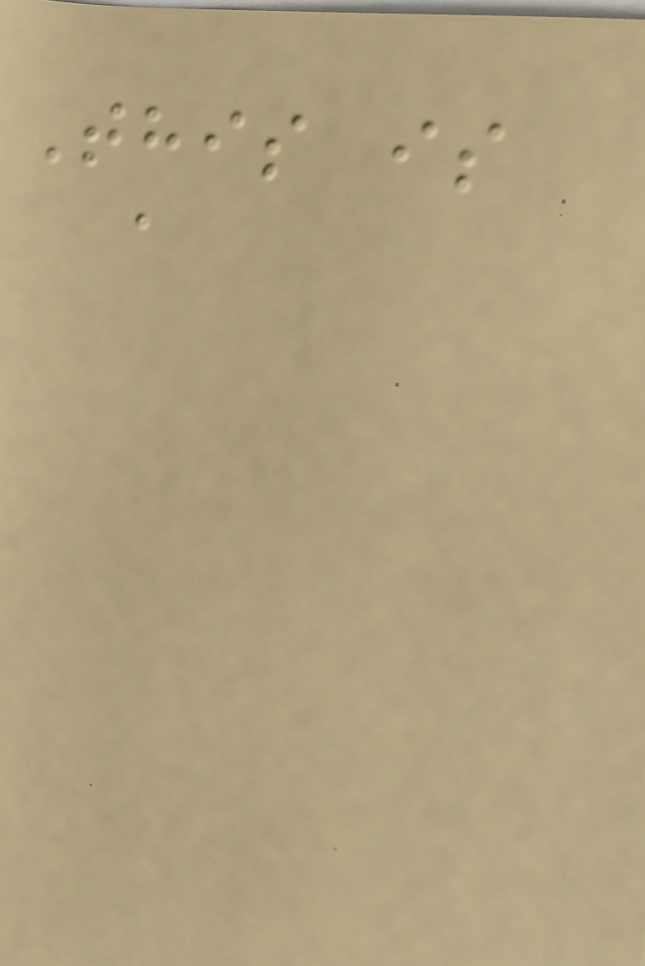This is
a
